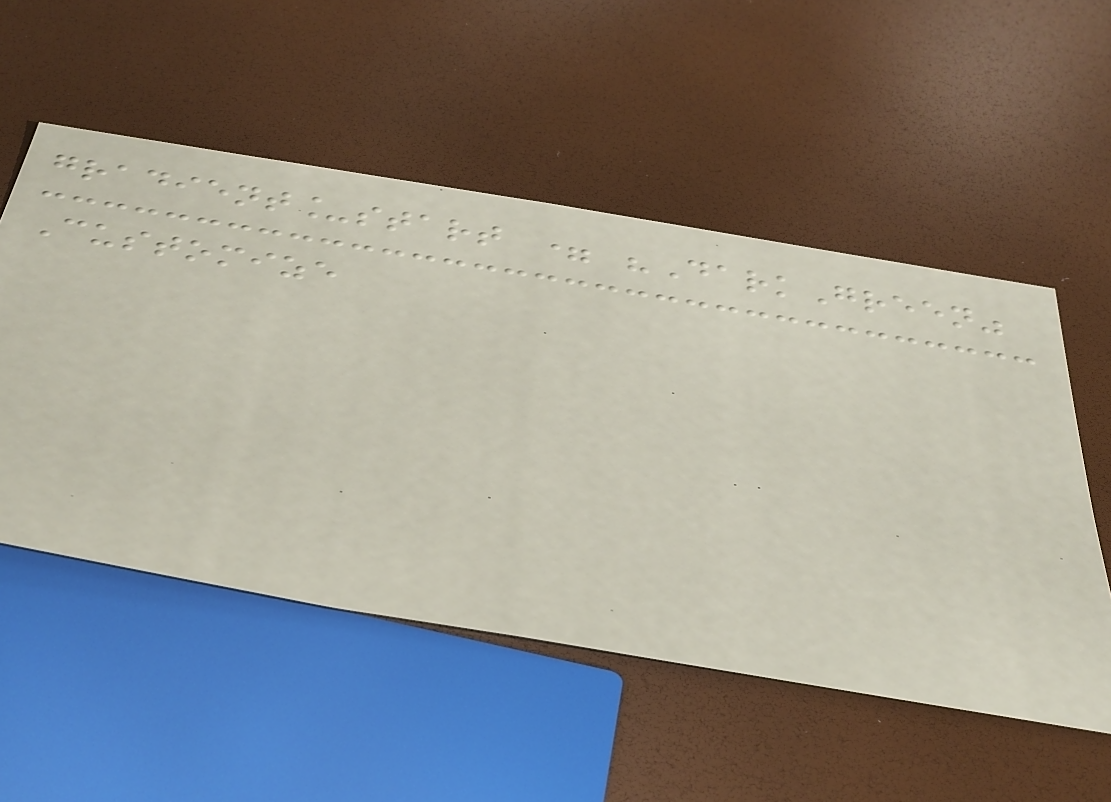gradient_start = "DarkGreen"
Customize
